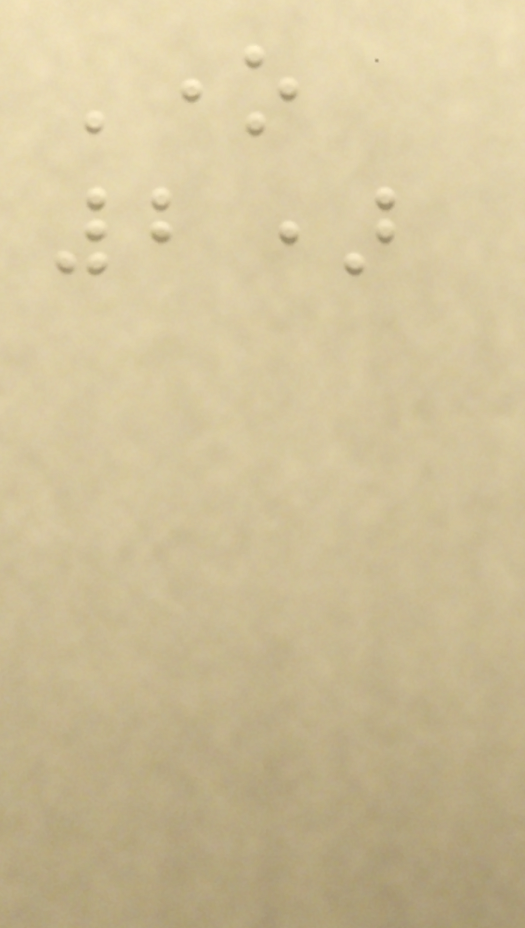One
2)
